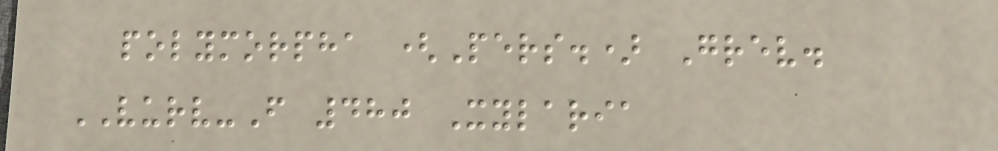polymorpha (Pers.) Grev.
VURV-F 480 Xylaria
